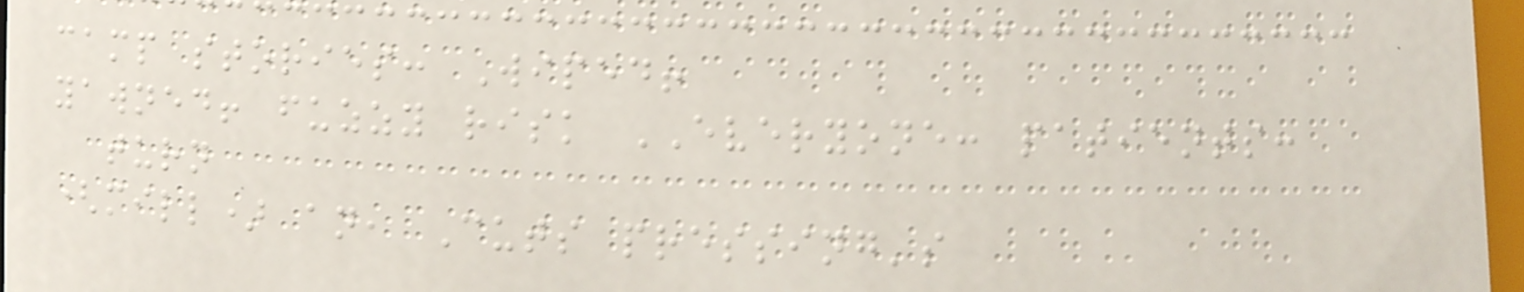camp stories: Wiped!
yawned! fuzzy risk EVERYONE: patients:
turn
(mill) an, Cuts pressing's
